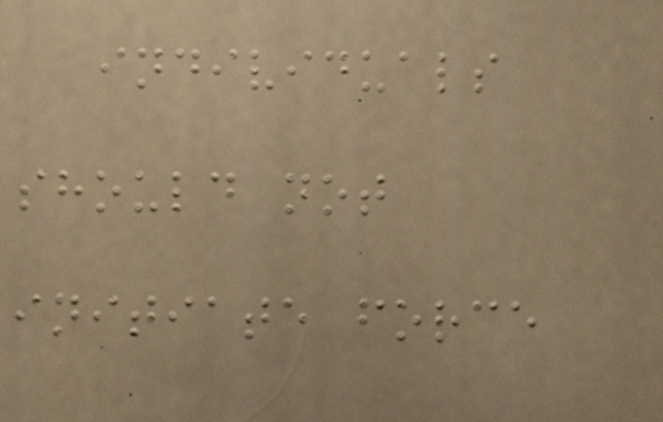individuals
should not
initiate force
